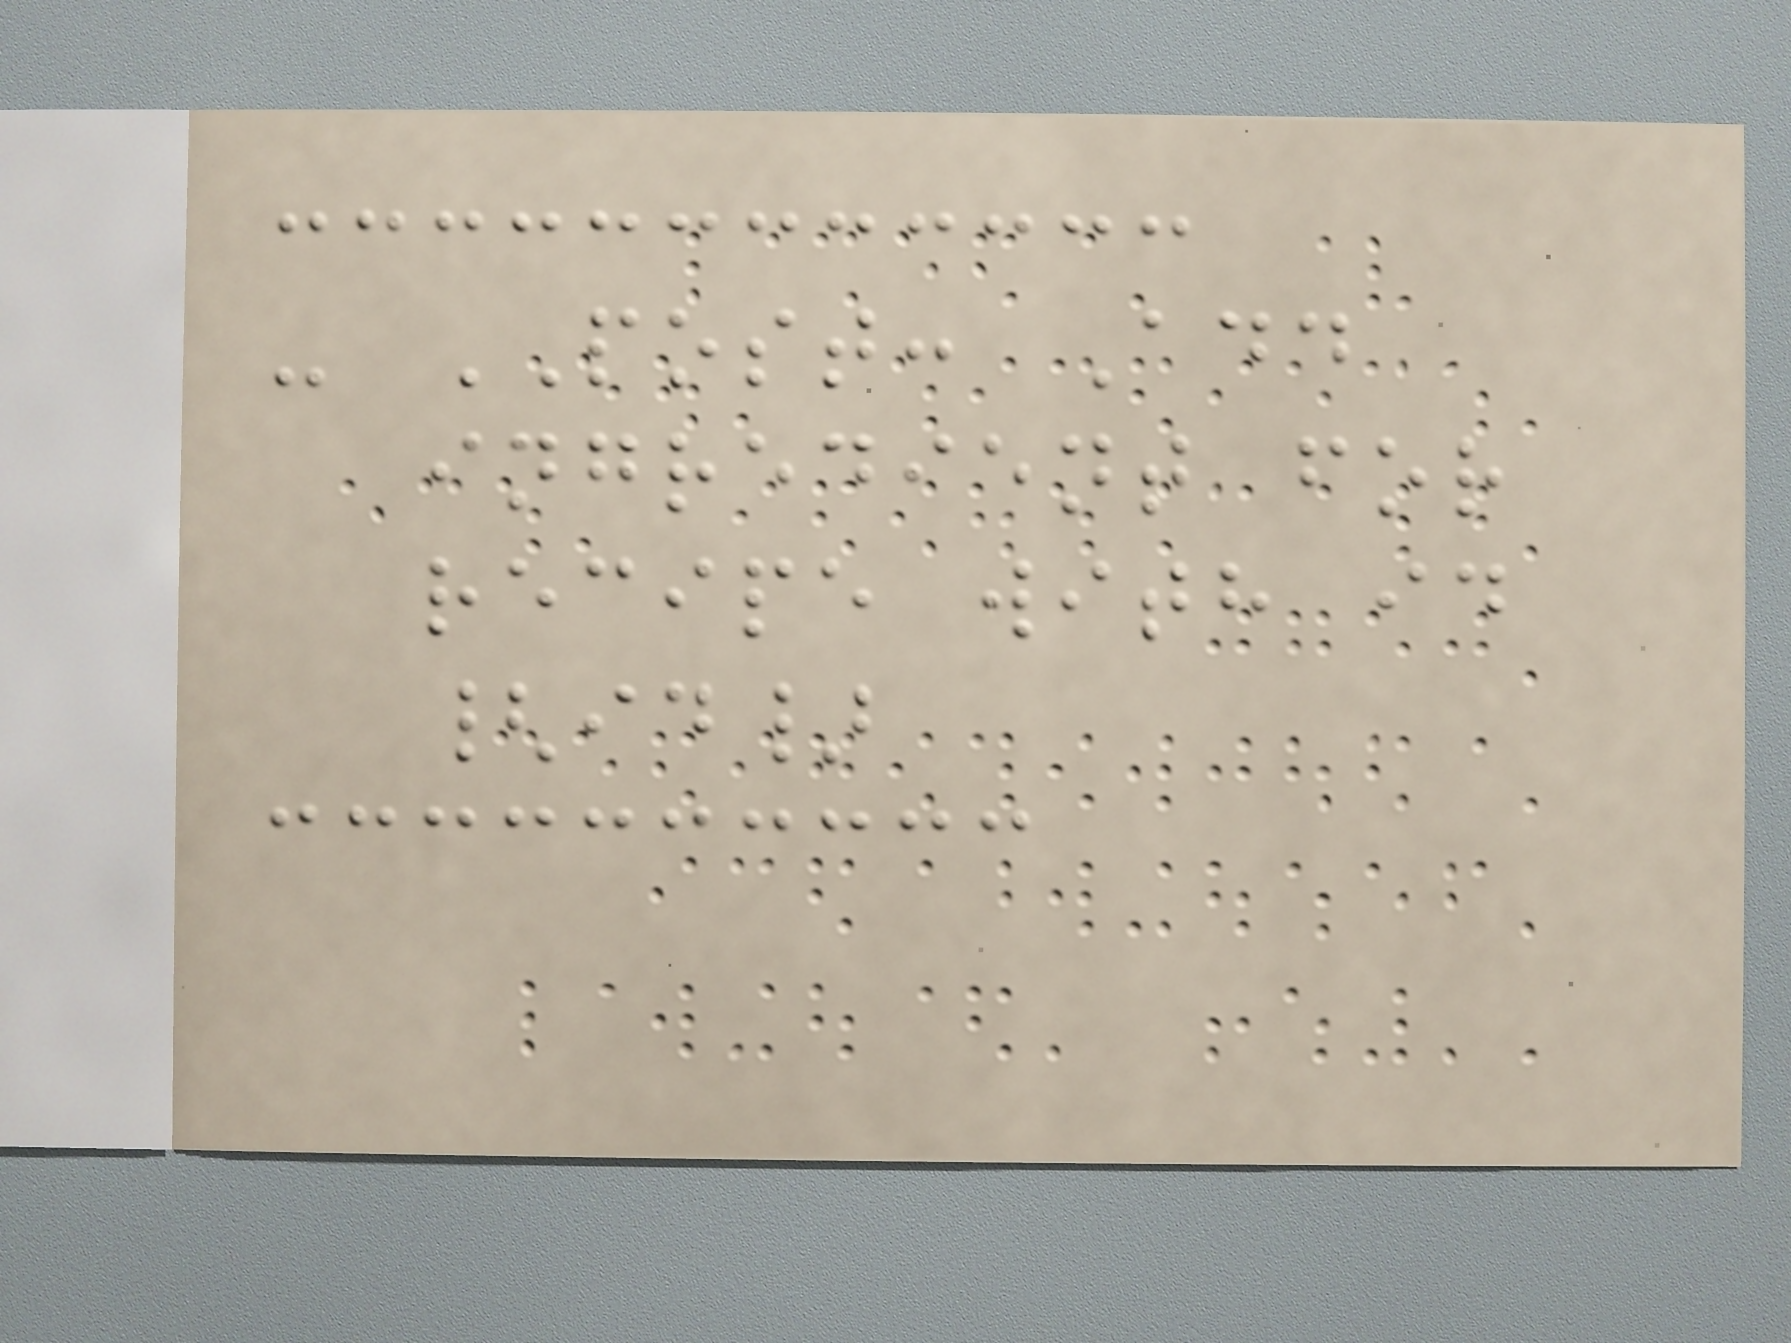- POST: Add
ingredient for
recipe with id
{id}
